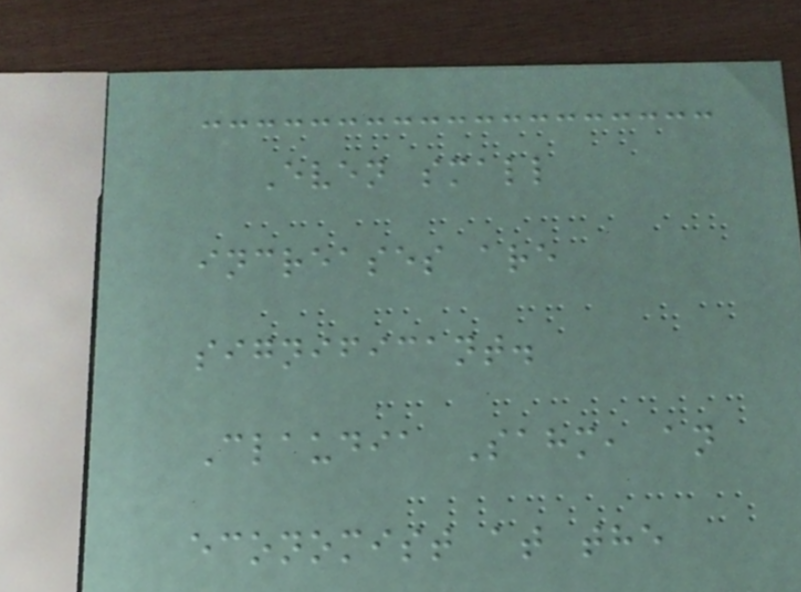Even small
increases are
significant.
Claudia Sahm, an
economist at the
